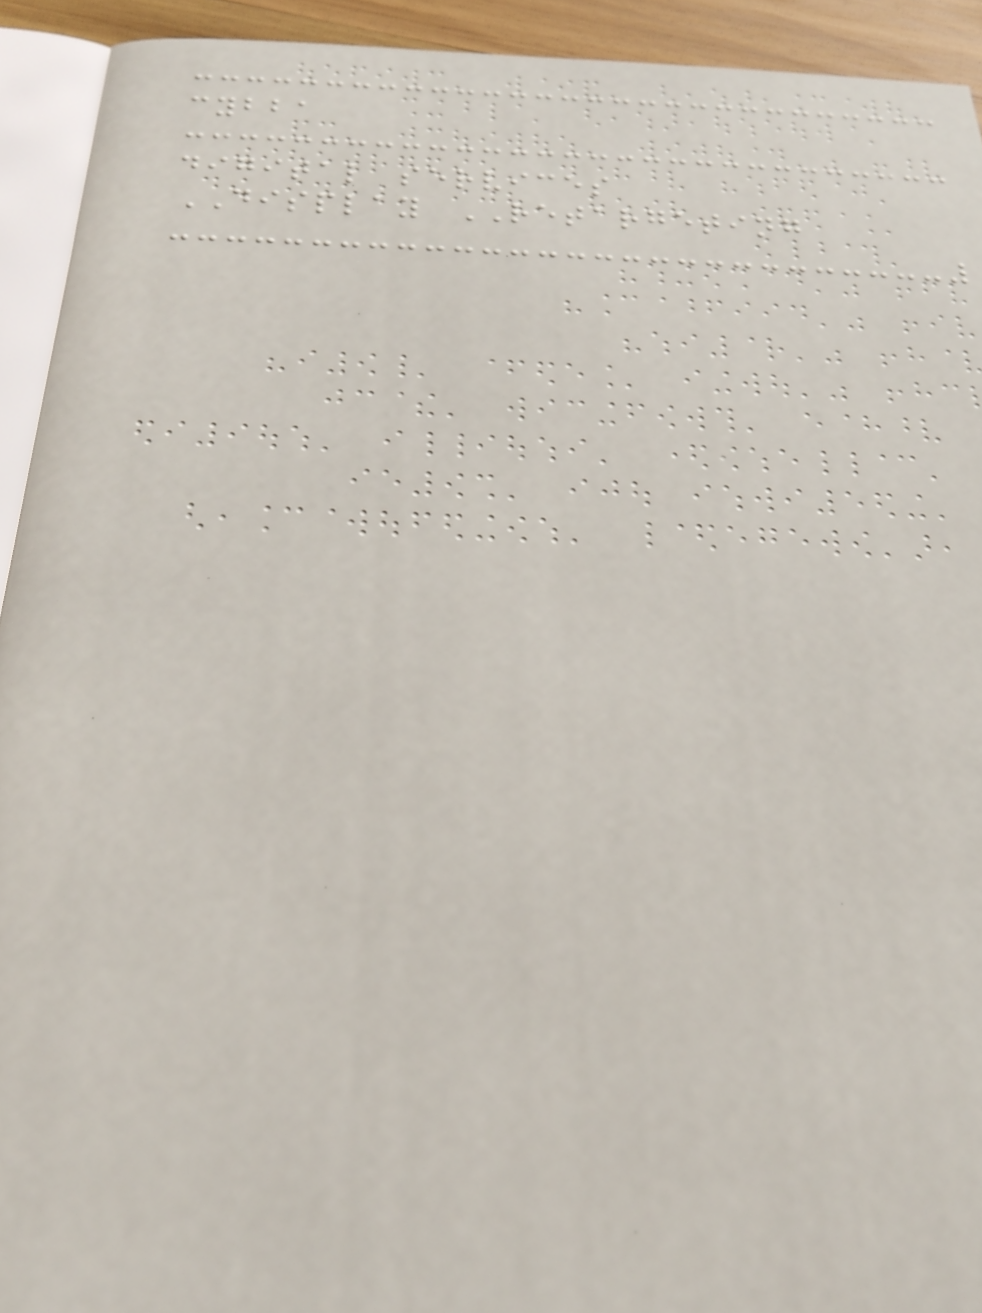cybba
digital services
DISPLAY RETARGETING
